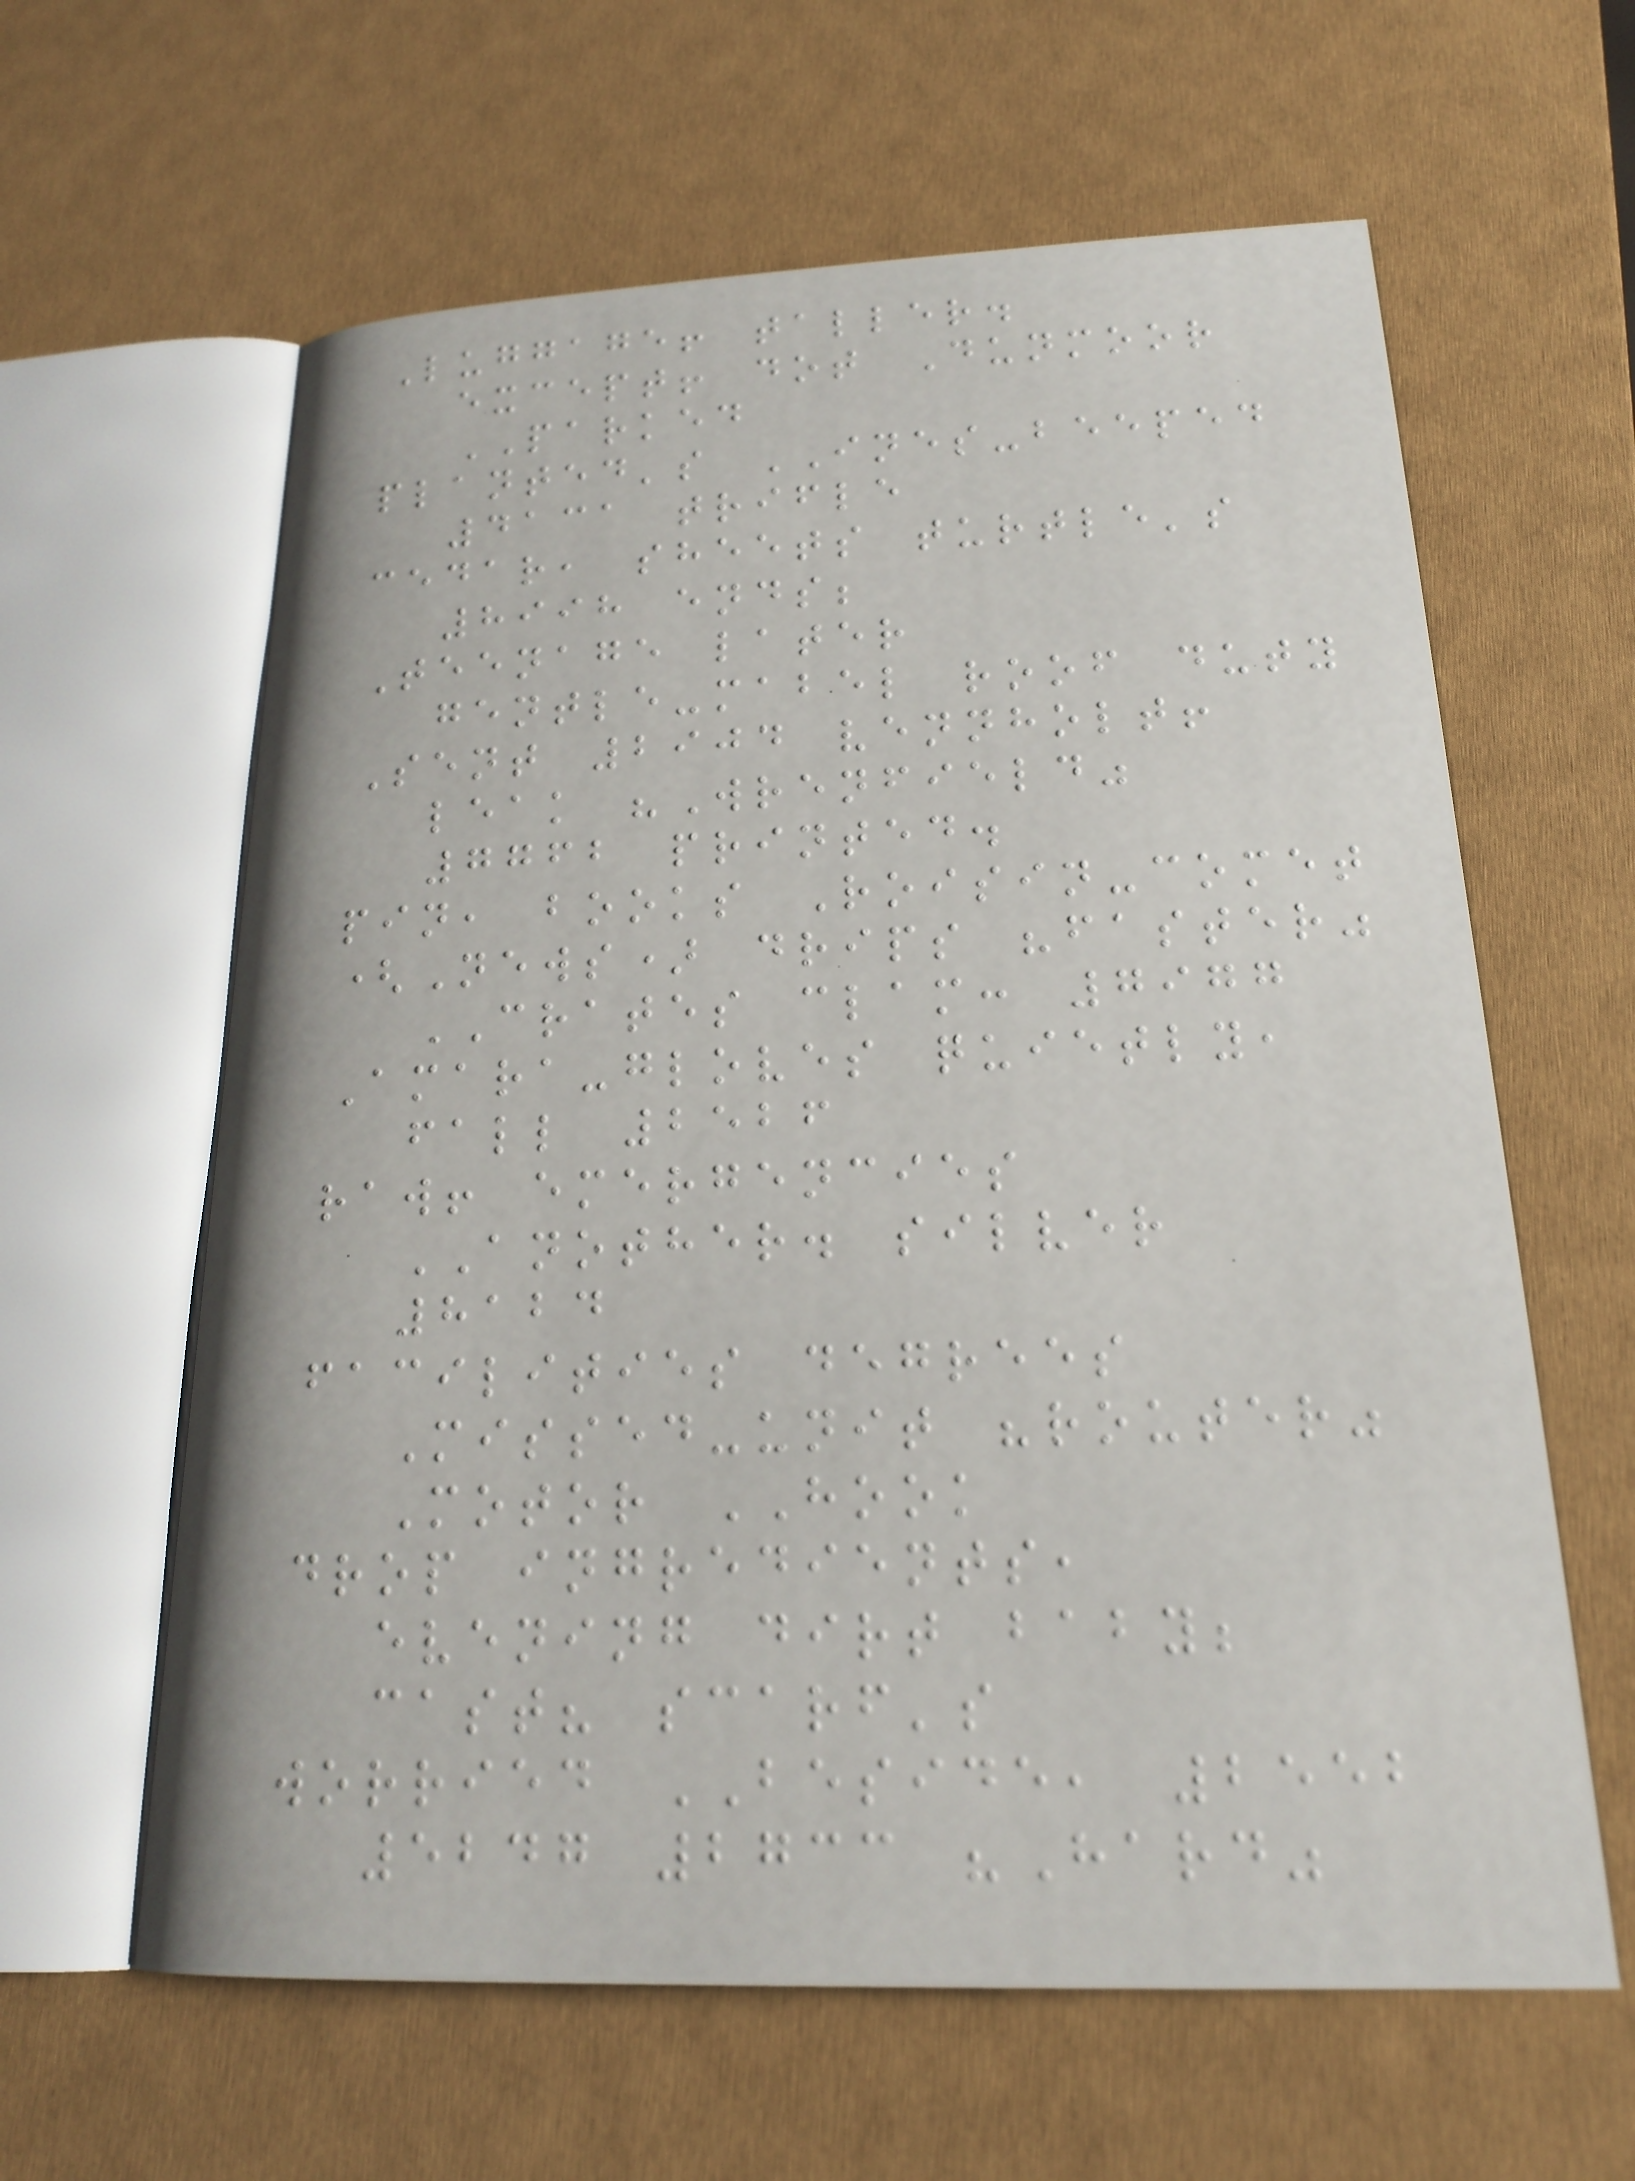Luggage! taller.
except! dot Dunmoor
PARKED
planted's INES-beeped
4131 trifle
cedar, sheets turtle's
8998 ends;
Teenage later
gentle-mabel roof duty
Sent 2904 vennholt!
leak "Wrenfield"
7762 printed.
pin, books Roisin-comet
(News) drips "faster"
CRATES clam: 7977
Amara-gloves quietly,
fall 2526
raw! emergencies
ANOTHER. silver
8124
facilities degrees
Missed-unit "router"
Motor HOOK
drop ingredients,
evening dirt baby;
cast? scarf's
worried BESIDE, 2552
5247 2733 "Hard"
